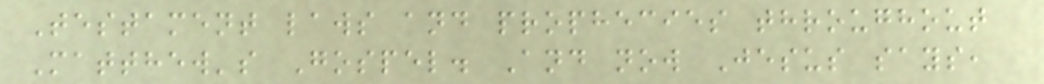Testament laws and prophecies throughout
Matthew's Gospel. And now Jesus says,
